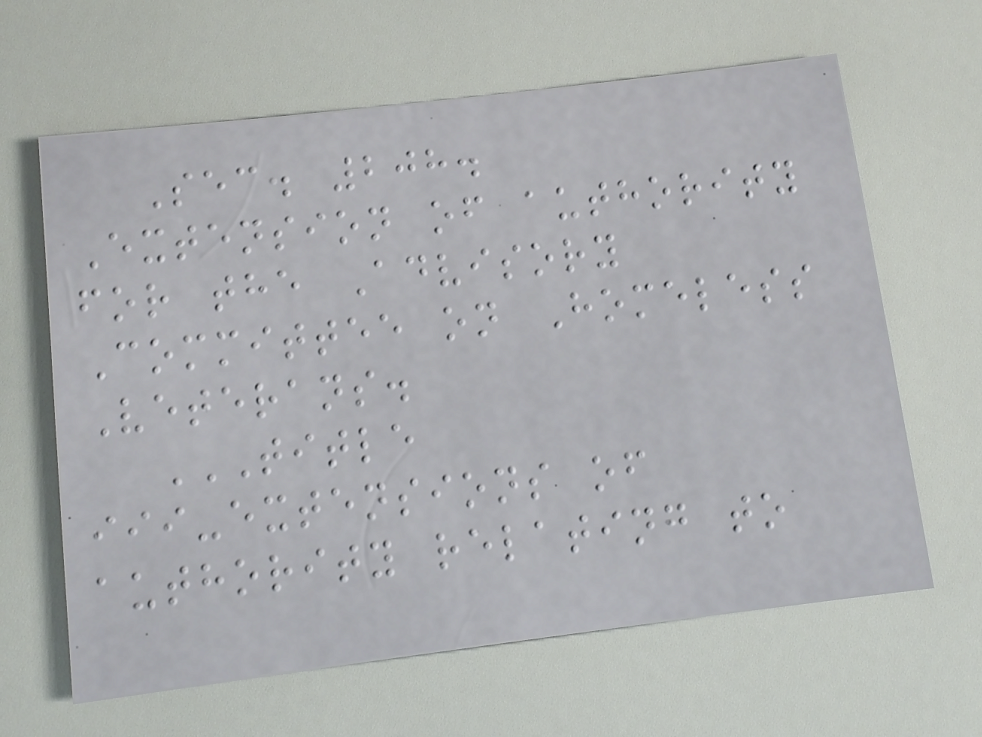Sec. 208.
Extension of authority
for the Advisory
Committee on Homeless
Veterans.
TITLE
III-EXTENSIONS OF
AUTHORITY RELATING TO
